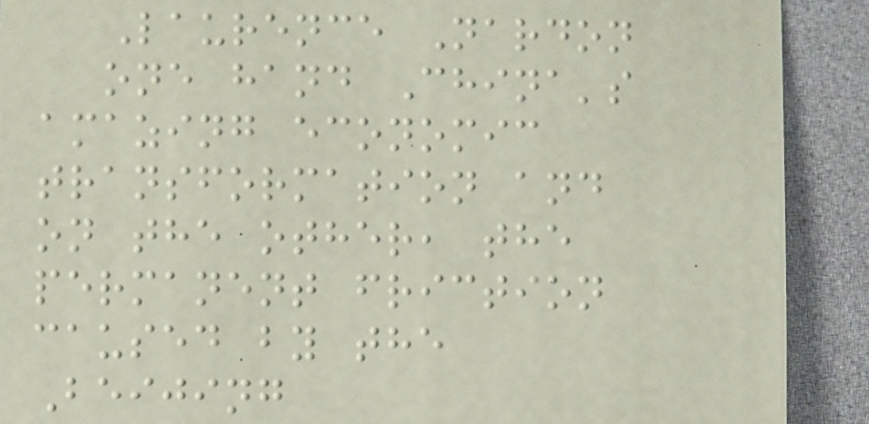Laurence Nardon
one hand China's
amazing economic
transformation and
on the other, the
permanent friction
caused by the
Beijing
